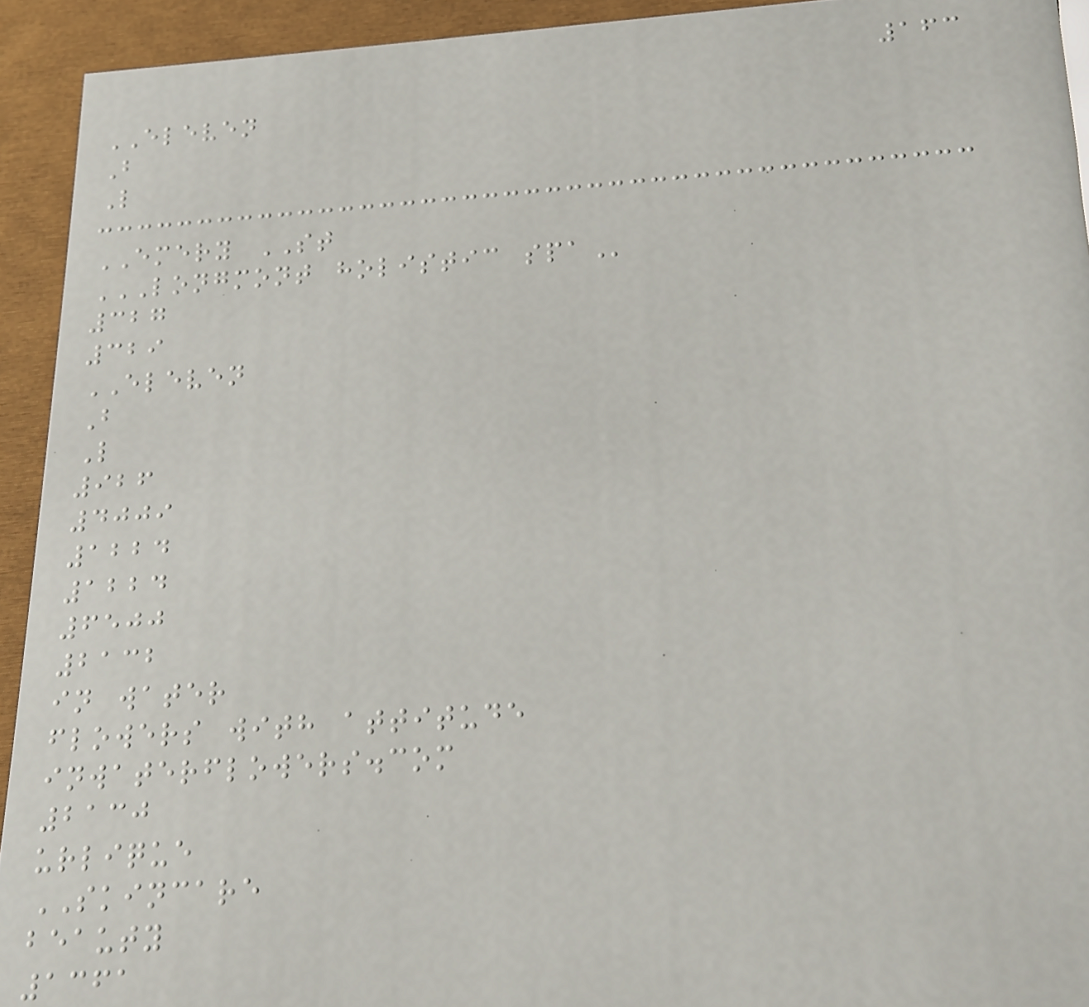163
ELEVEN
B
L
EMERY ST
LONGMONT HOLISTIC SPA
327
329
ELEVEN
B
L
926
4009
1224
1224
6500
2132
in water
flowers with attitude
inwaterflowers.com
2130
urlique
SKINCARE
beauty
1361
